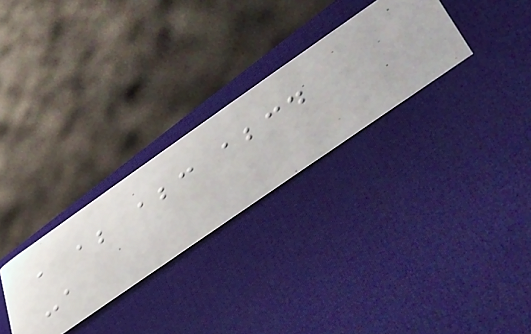a ab abc abcd
:a
